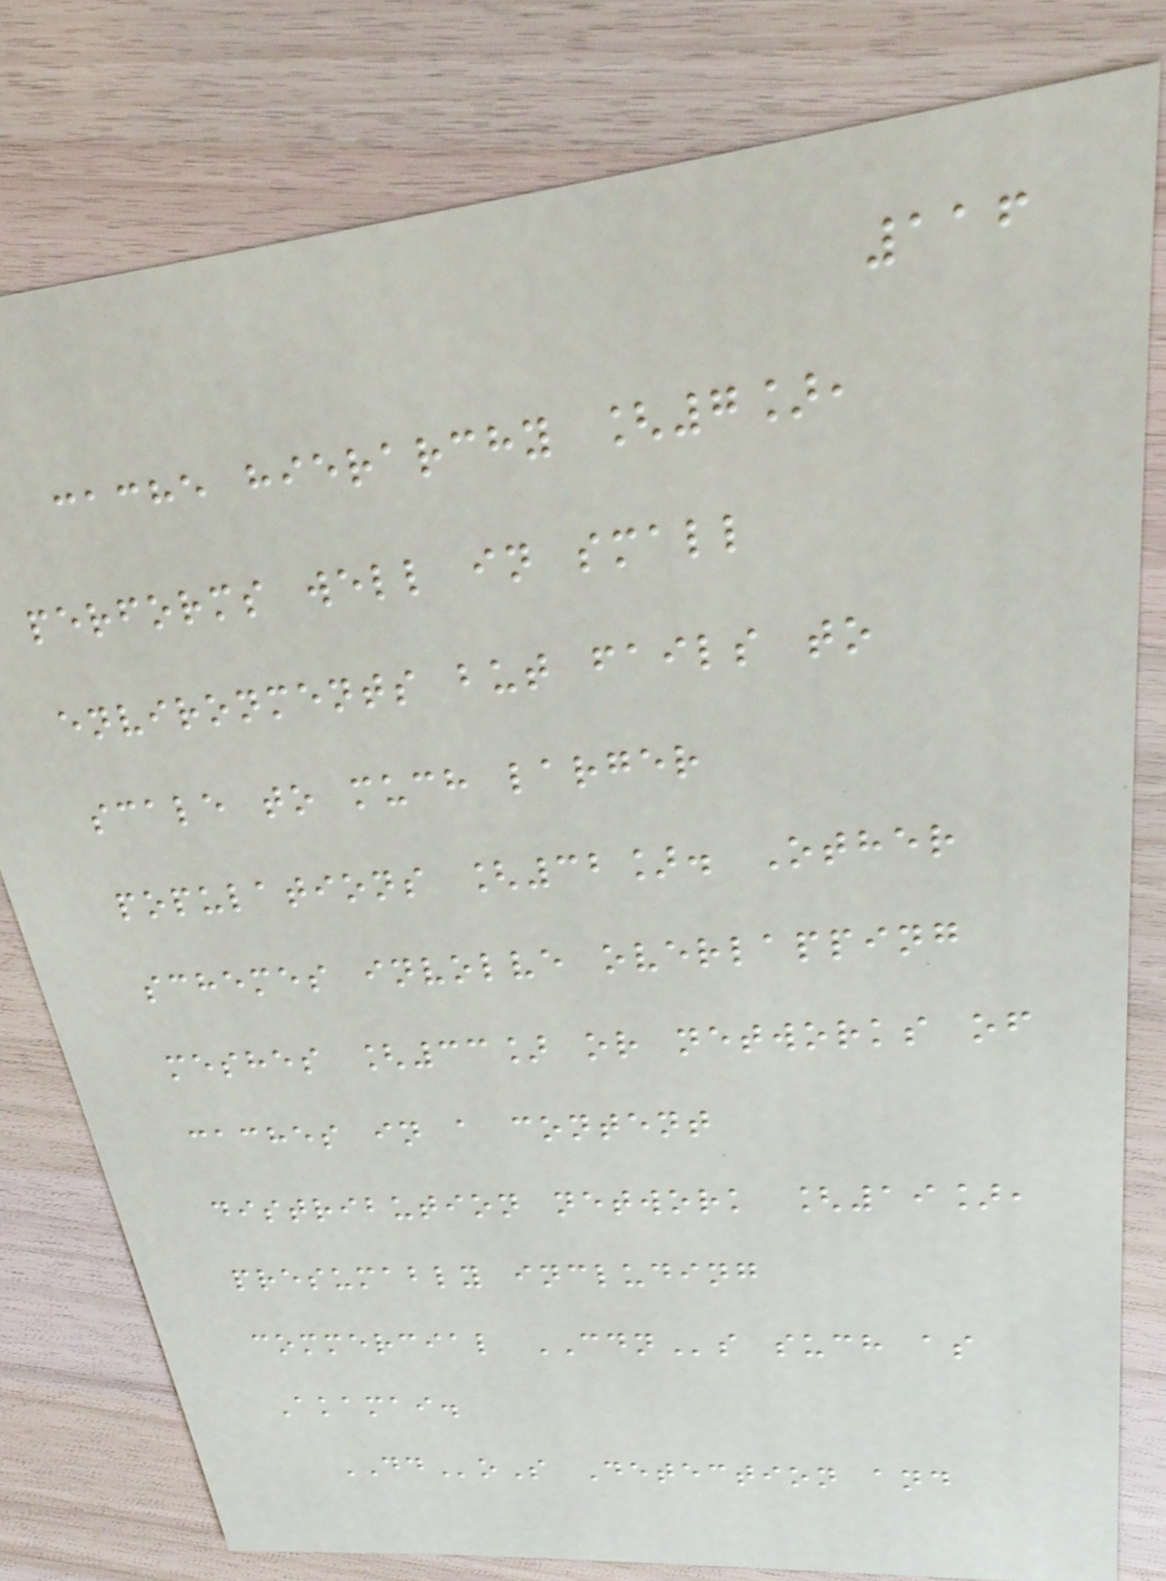116
cache hierarchy [7],
performs well in small
environments but fails to
scale to much larger
populations [32]. Other
schemes involve overlapping
meshes [33] or networks of
caches in a content
distribution network [19],
presumably including
commercial CDNs such as
Akamai.
DDoS Detection and
